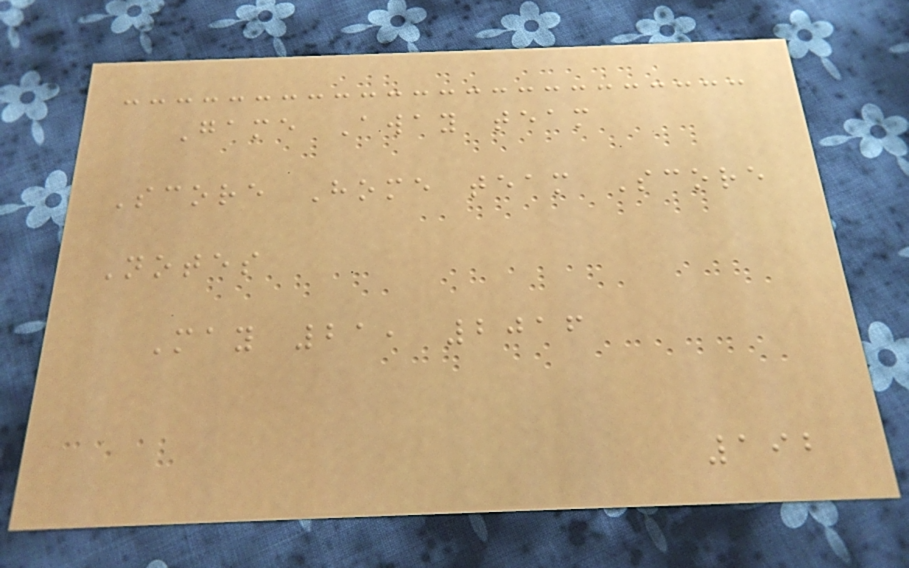Game Away team
Score Home team Score
Notes
May 21, 2016
192
